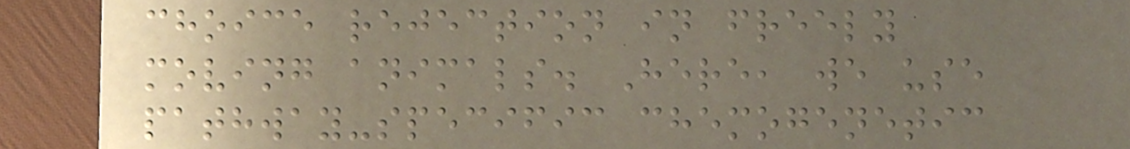choice rejection in freely
moving animals. Here, we use
pathway-specific chemogenetic
